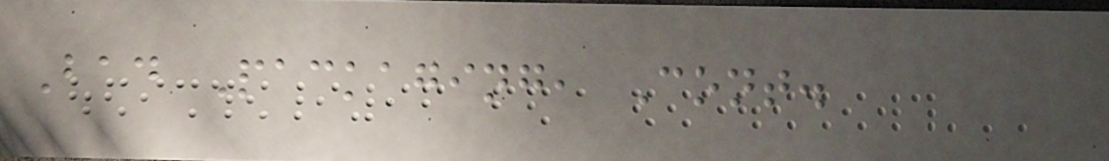Bad Packaging, Cont.
